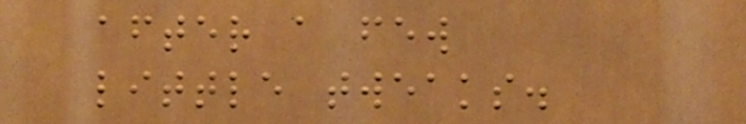after a few
little tweaks.
